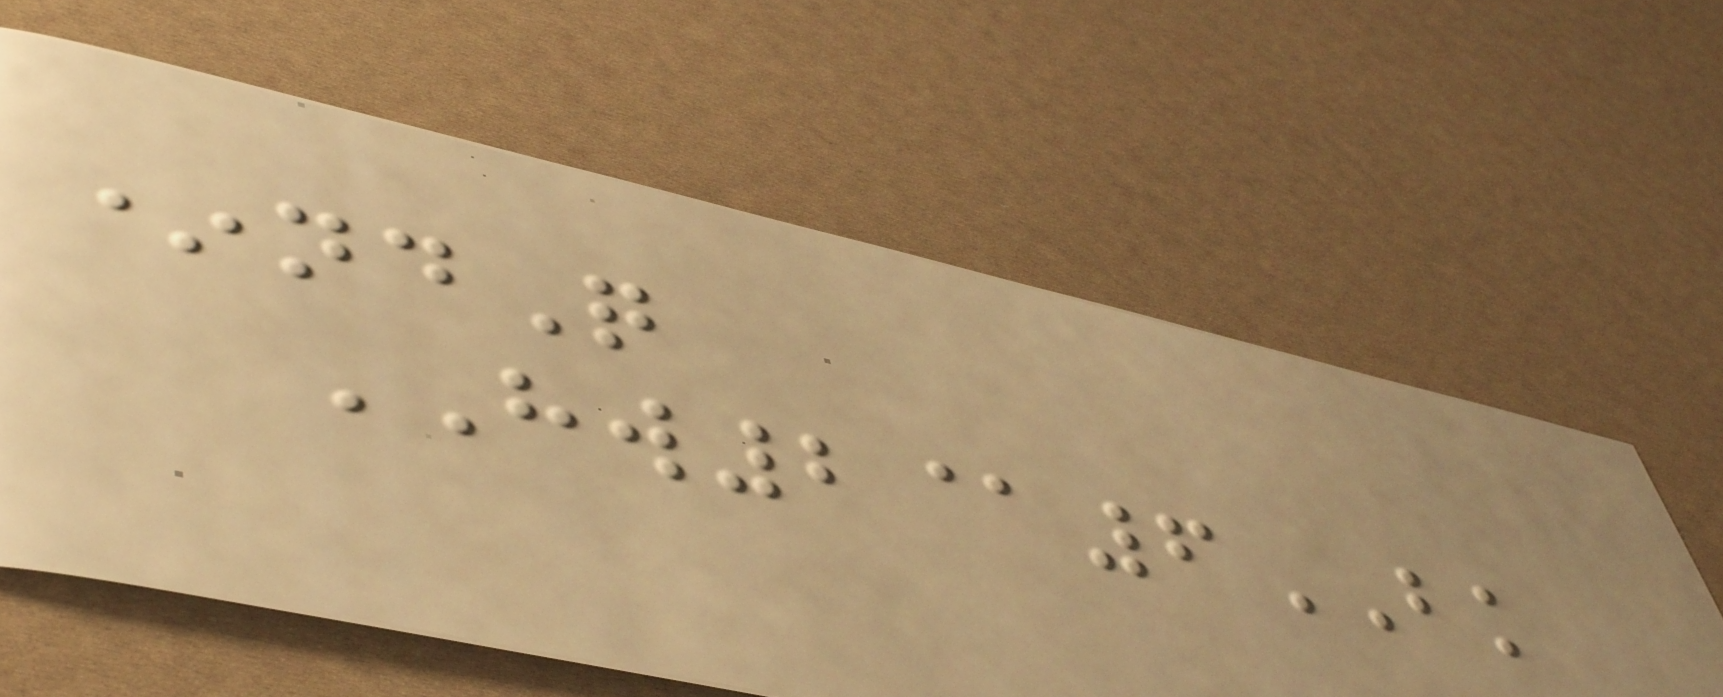*ndQ
HW2@6BK
